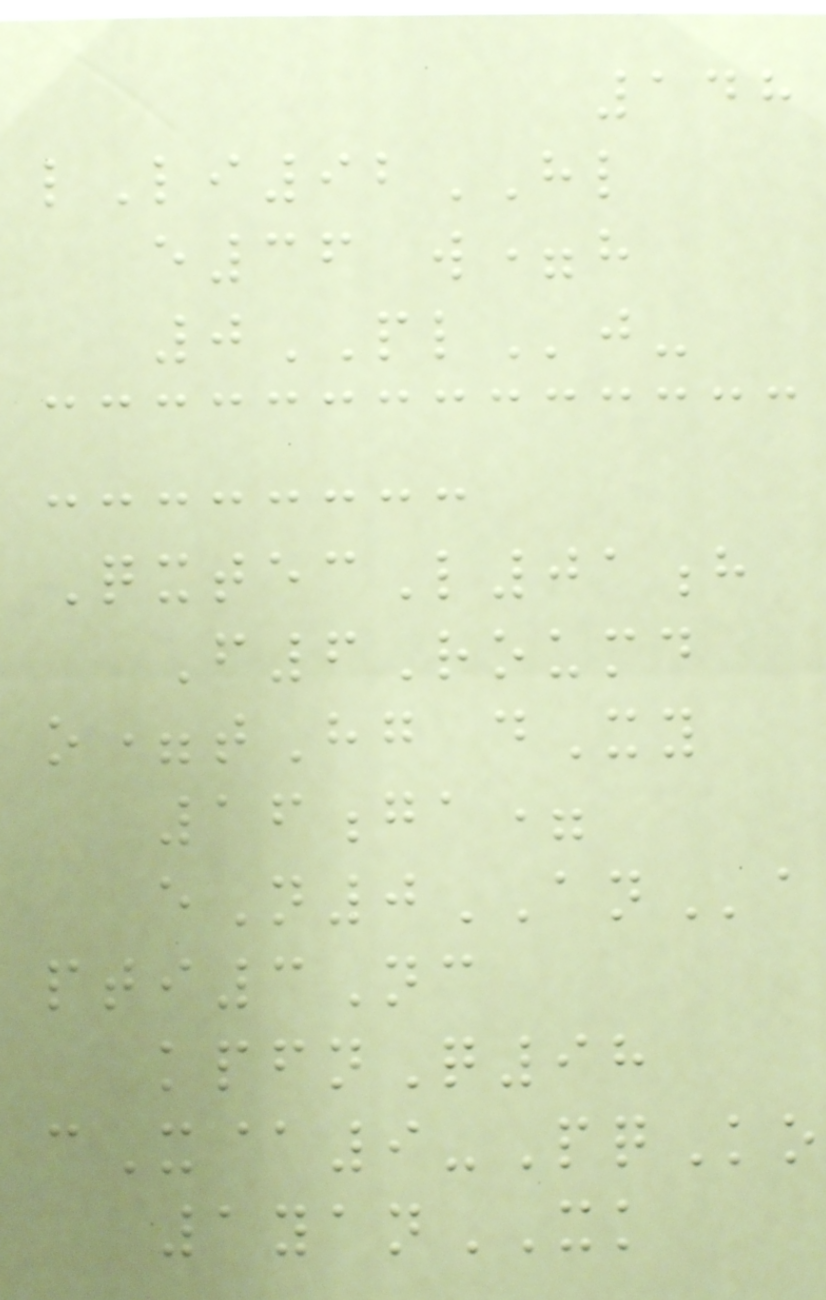148
lLi92HL
e36 w=h
0PLj-
QxtecL01h
F6Roumd
o=tHg dXy
16ga=
eN0ANa
pti3Nc
kpfnQ98
cX@9-PqKo
1yanXK
